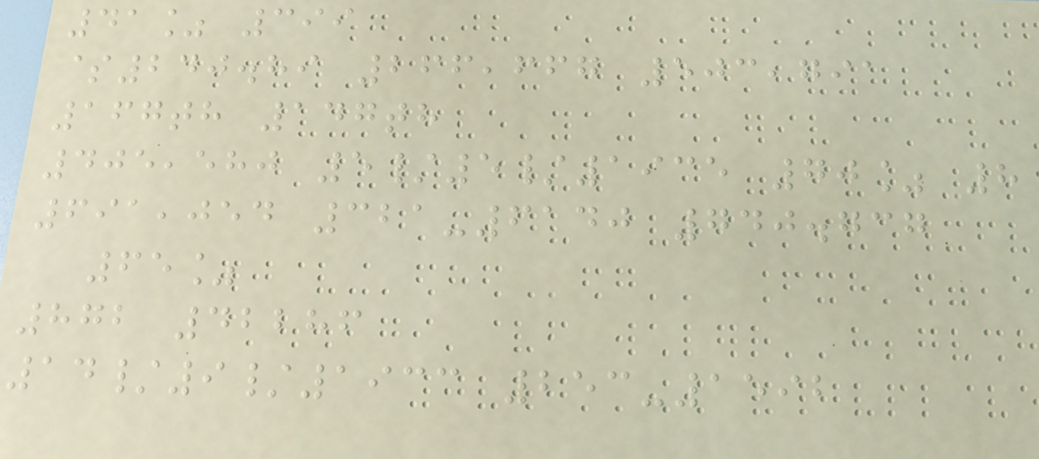41% 399
$240.89 266,667 503,791
167th 147th
405,580 5/5/1935 70% 8
691,054 321-6140 740.737
65%
872 42286
14/9/1933 253-1592
